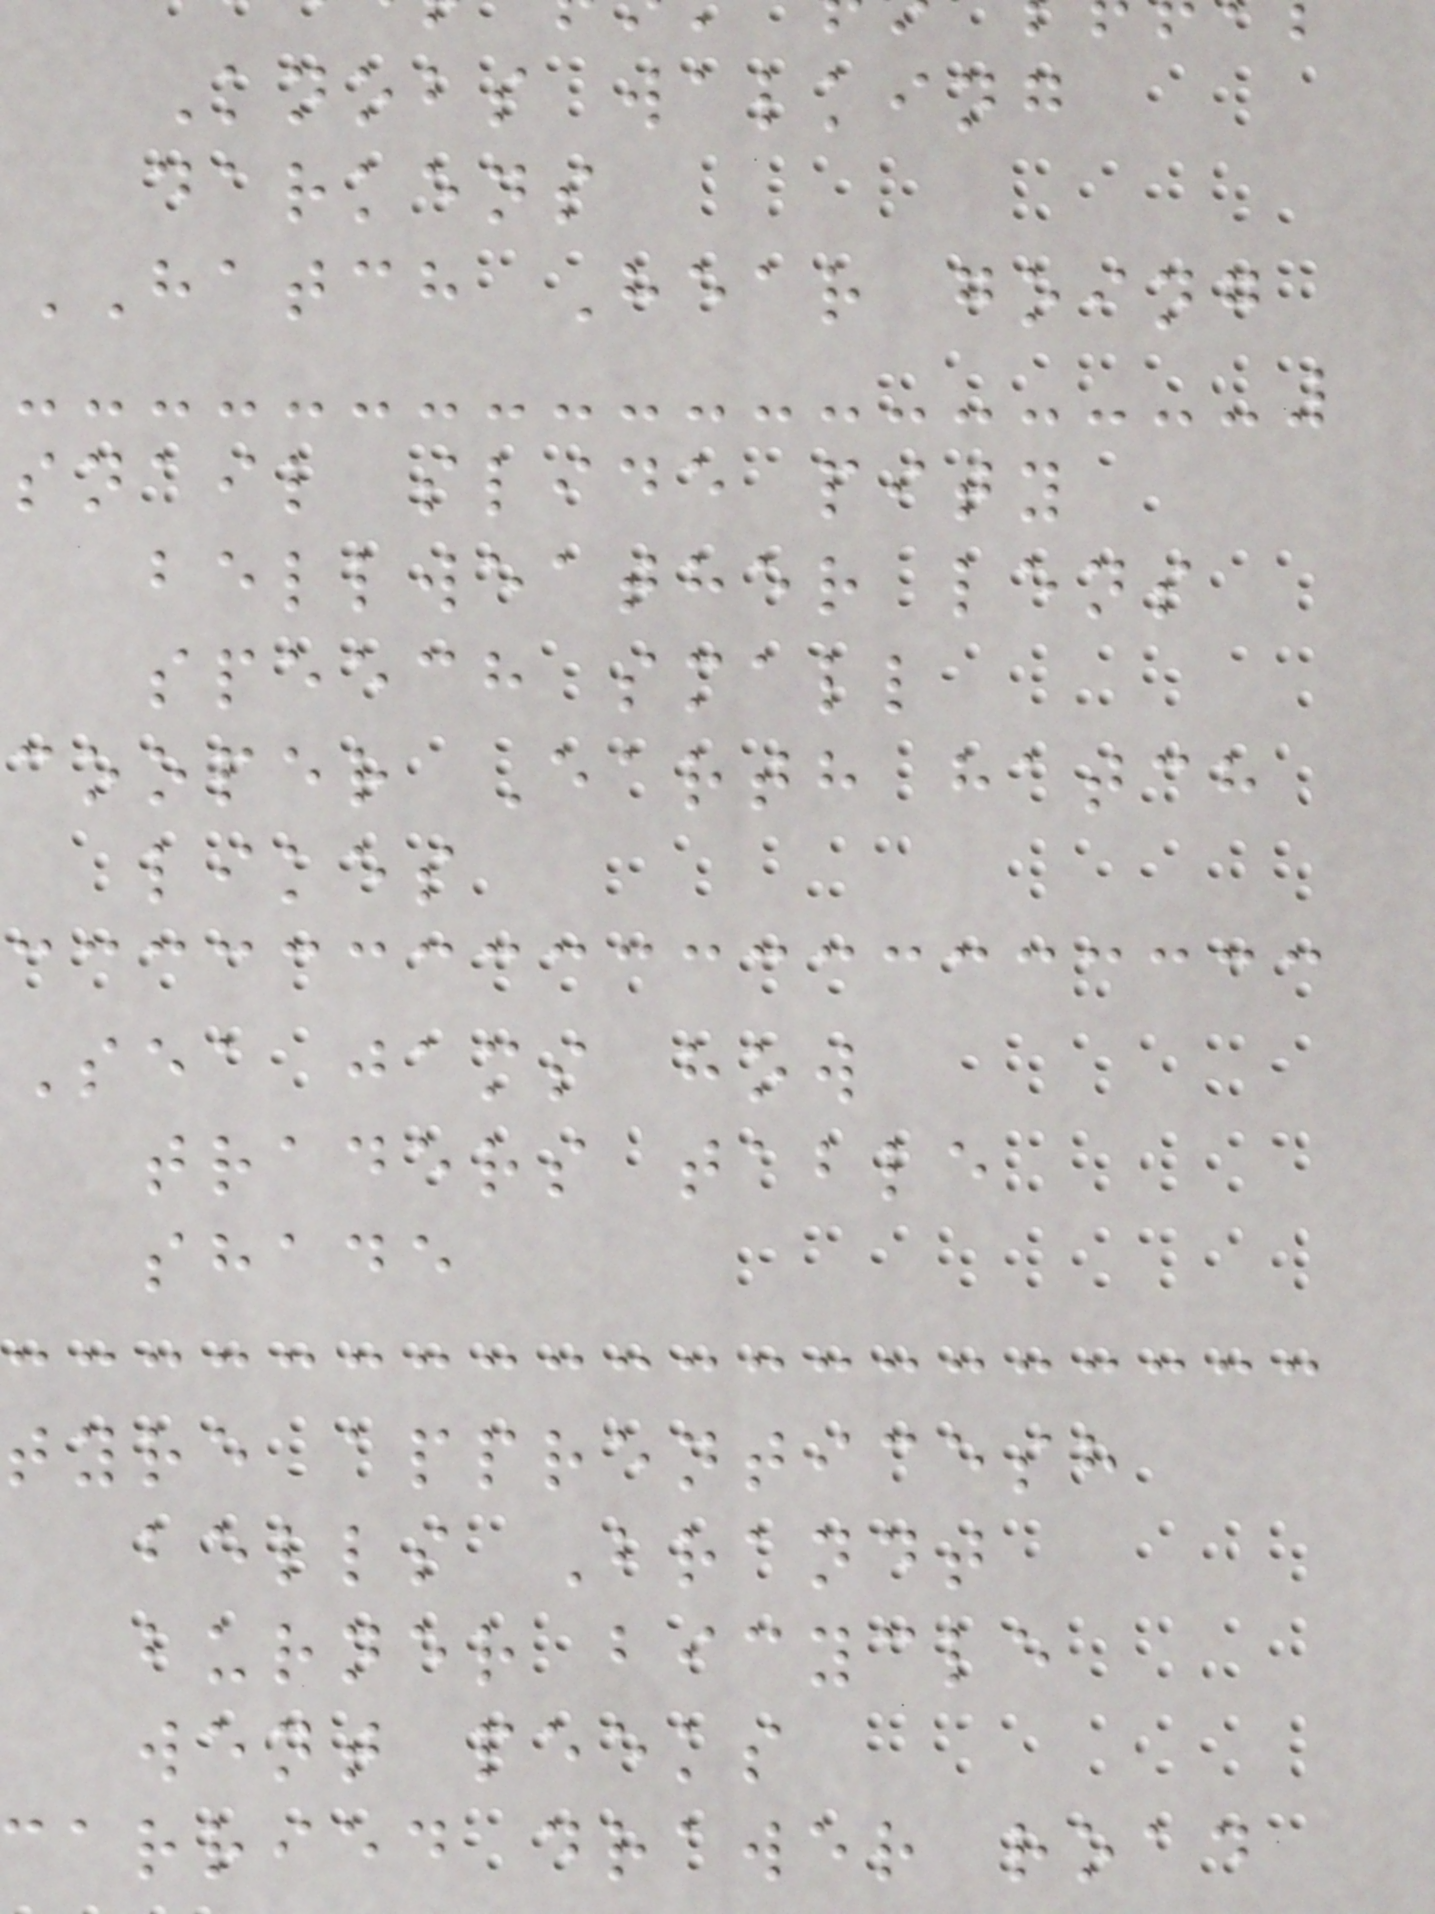Knobs walking
darkens
HATCH Hear going
snail slide pity
bellweather lens
speech small
cooper Earth hatch
likes
Sea jams how
traders table
shade
tyre apprenticesh
bells Brandt
burner bicycle
went peeks
carried drawer road
